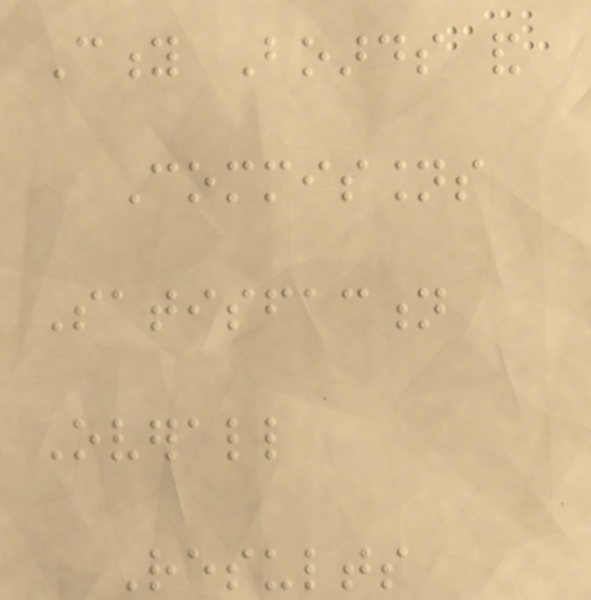City Boards and
Commissions
Satisfaction
Overall
Results
